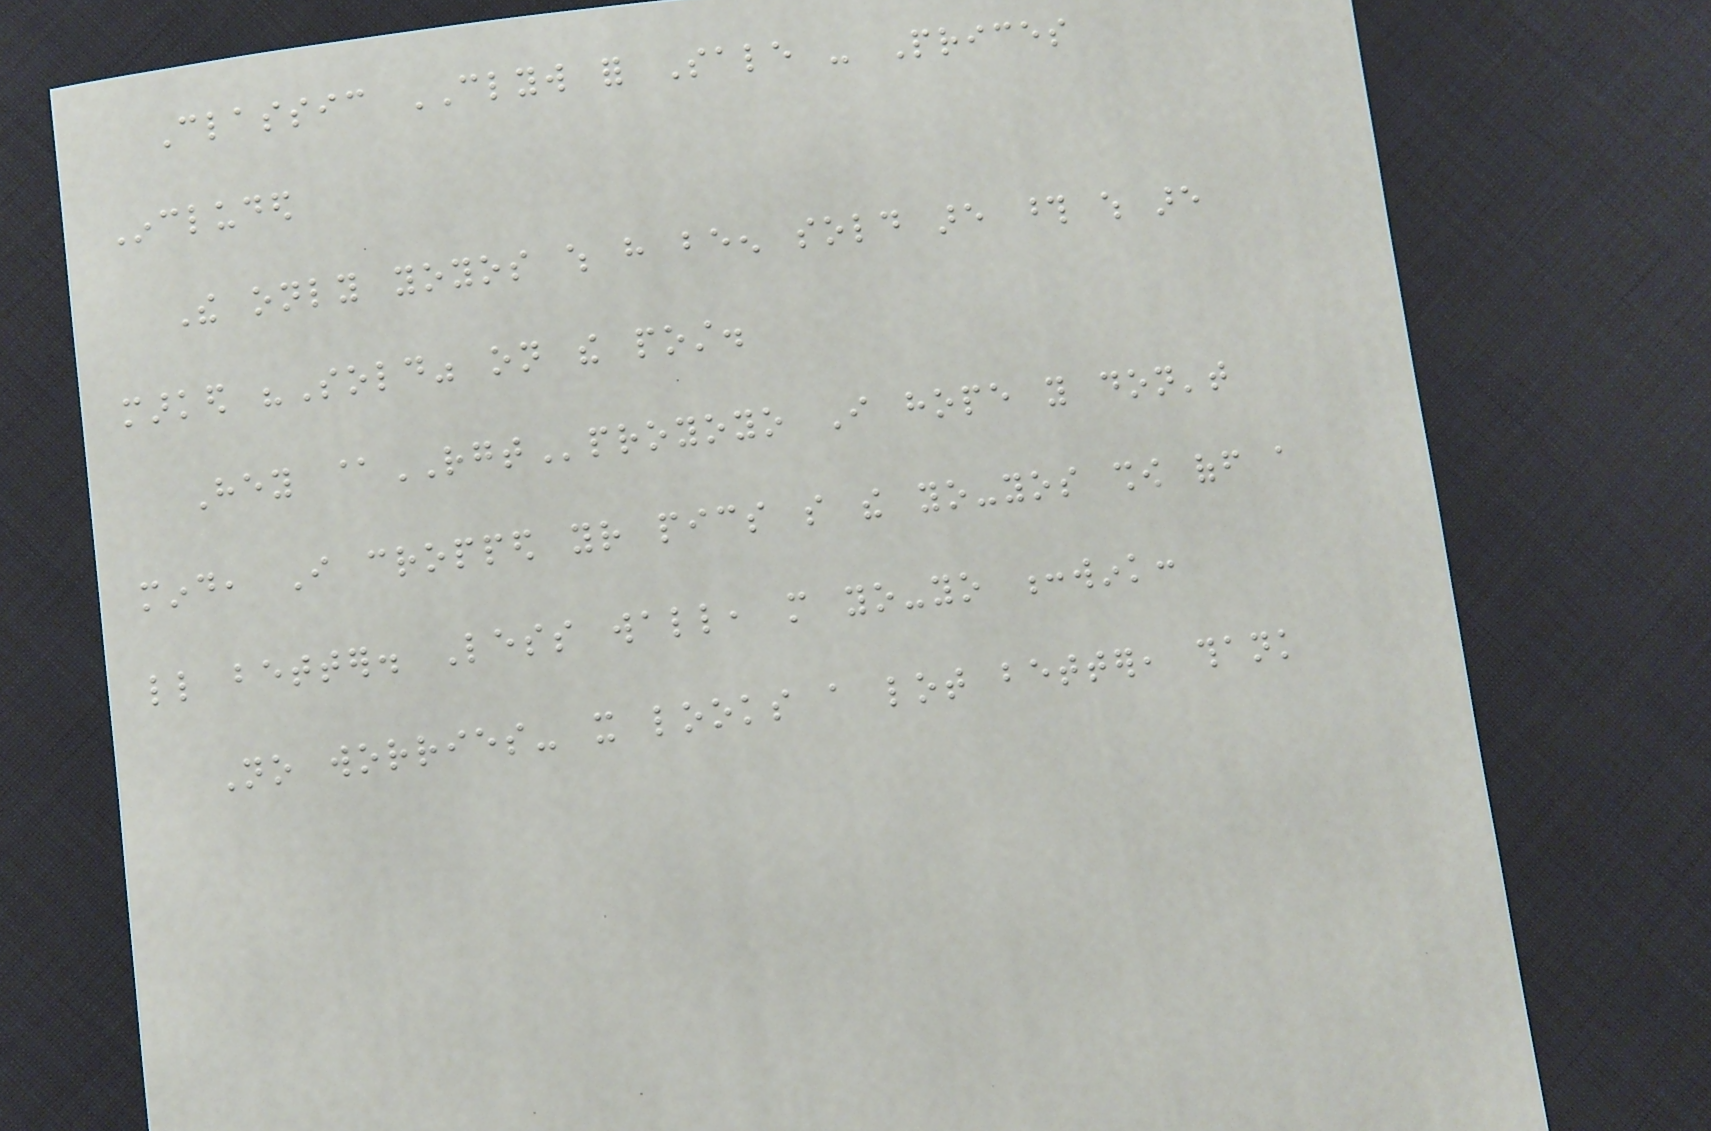Classic CLYW for Sale - Prices
Included
The only yoyos which have been sold are those which are
marked "Sold" on the post.
Hey @RGTproyoyo I hope you don't
mind, I cropped your pics so the yo-yos show off a
little better. Less wall, more yo-yo :wink:
No worries- it looks a lot better, thank
